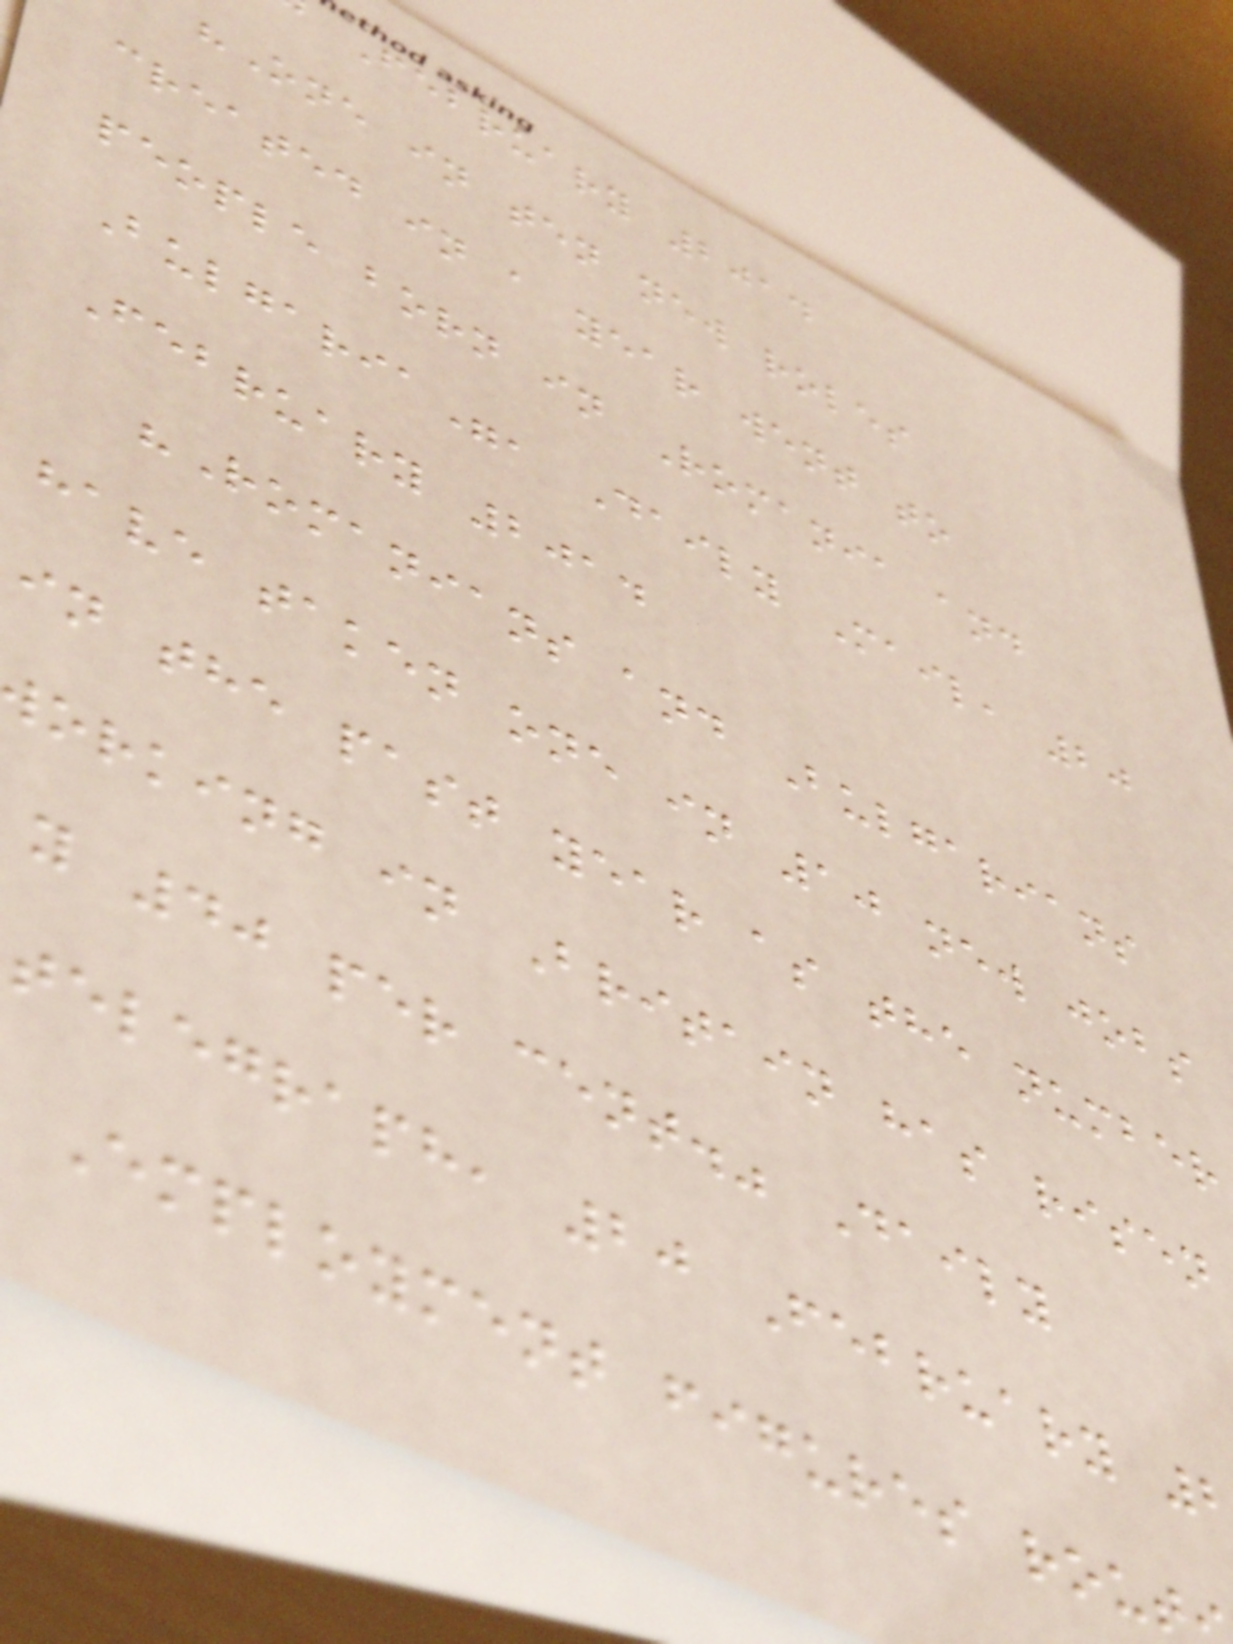February 2014
"One in ten new roles
created in a year went to
people born in Romania and
Bulgaria", Daily Mail, 20
February 2014
"Romanians and Bulgarians
have taken one in 10 new jobs
in the past year as the number
orking in Britain has risen
y 40 per cent." Daily
telegraph, 20 February
Employment figures rout
